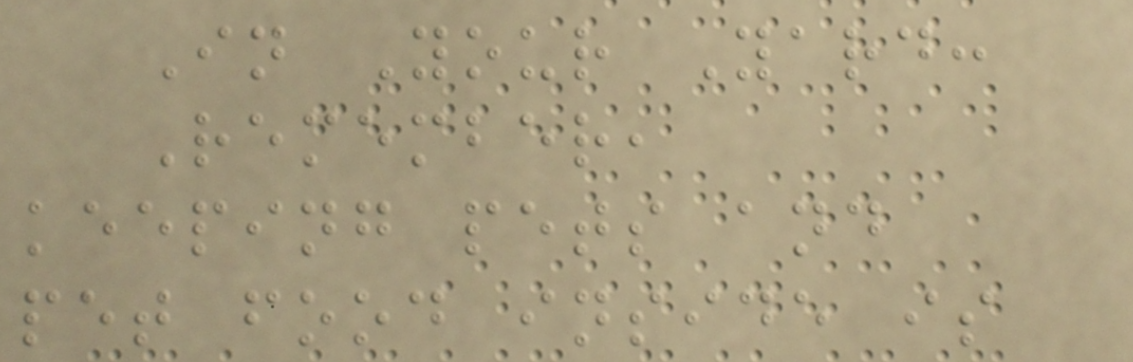In Your Yard:
Remember,
keeping pets and
pet food inside is
